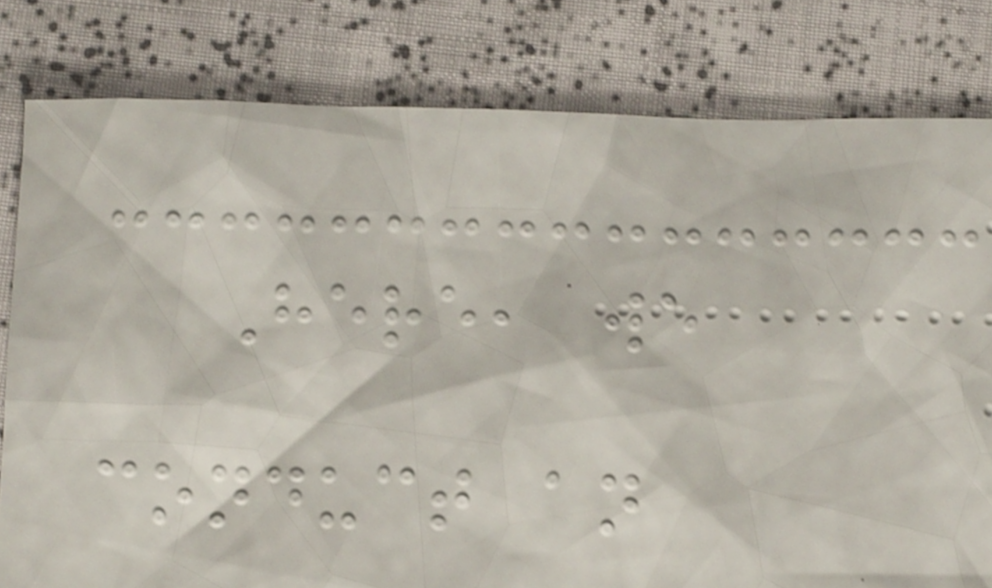Here, we
conduct an
